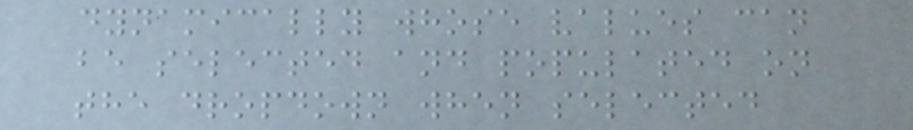dynamically whose values can
be selected and populated on
the dropdown when selected
